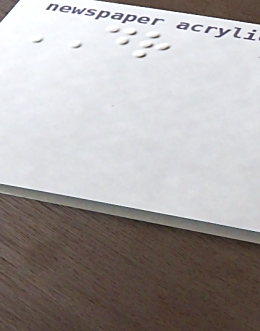DR
